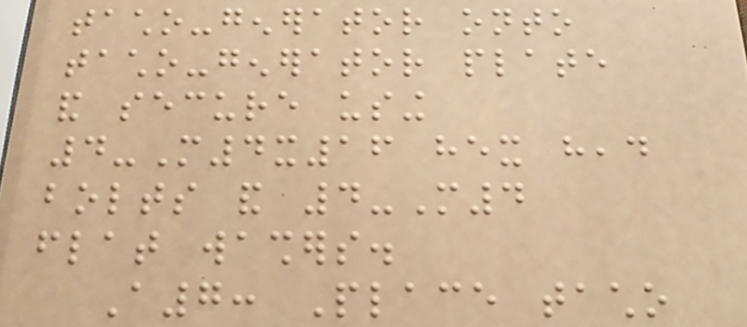tacho-generator onto
tacho-generator plate
and secure using
4-M4x16 hex head
bolts and 4-M4
flat washers.
A7: Place tacho
